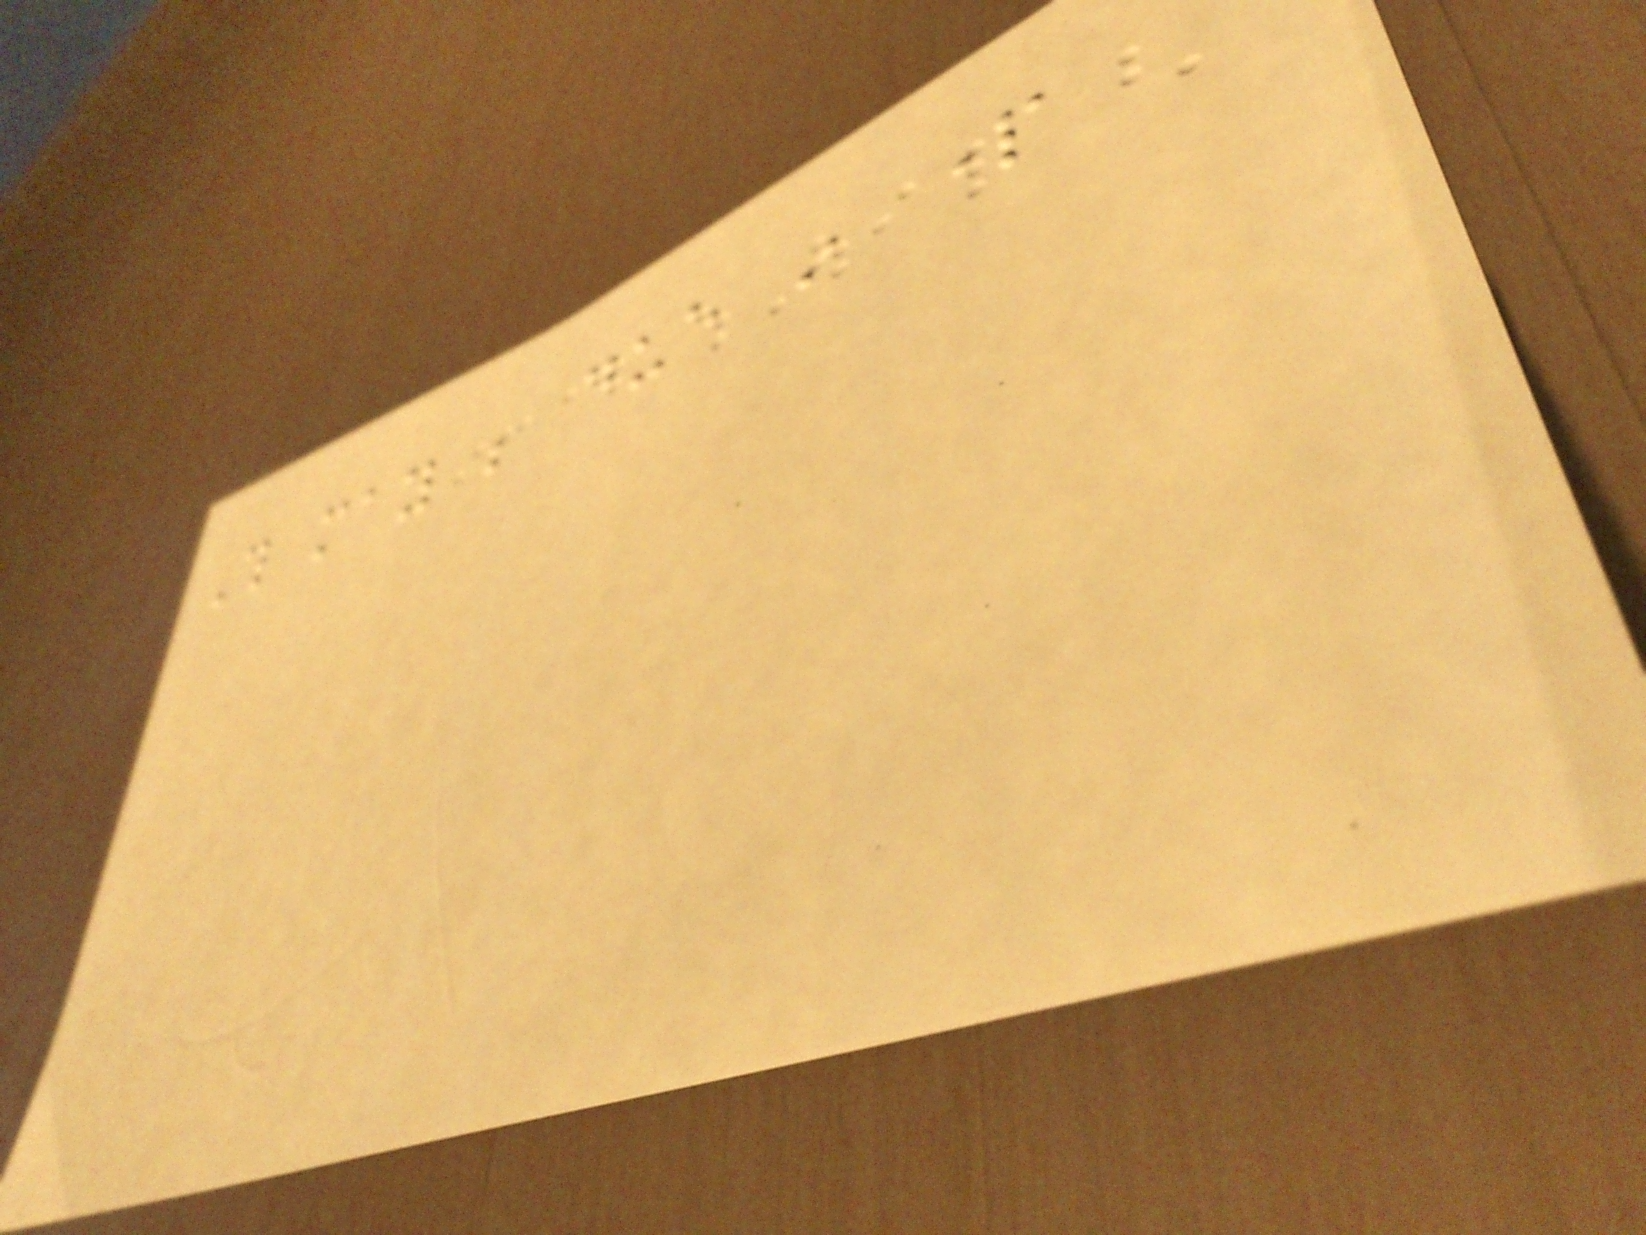This may be due in part
